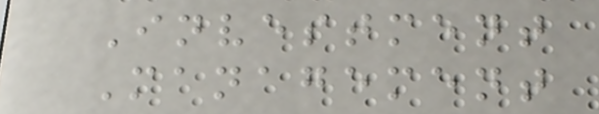Investment
Management
